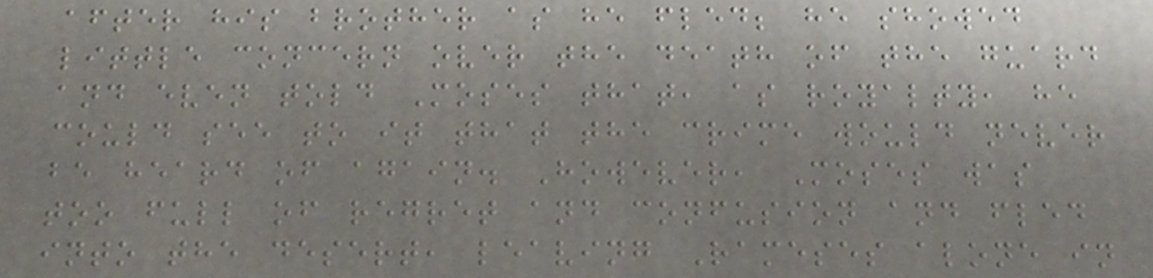after his brother as he fled; he showed
little concern over the death of the guard
and even told Moses that, as royalty, he
could see to it that the crime would never
be heard of again. However, Moses was
too full of regret and confusion and fled
into the desert, leaving Rameses alone in
